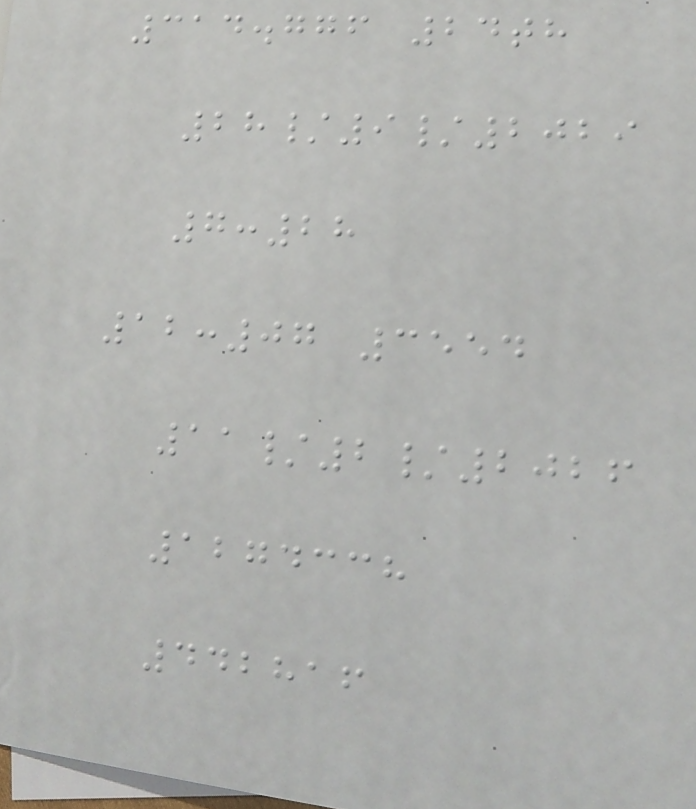314.776 24th
28/9/2029
7:28
12:07 3554
11/2/2026
1274338
442816
